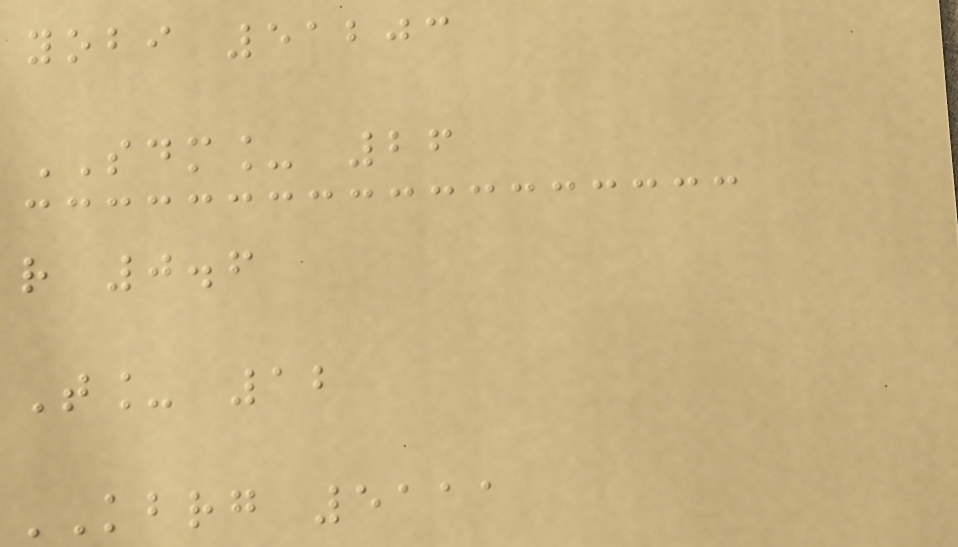yobi 51203
SDM_ 26
r 0.6
T_ 12
KBRG 5111
